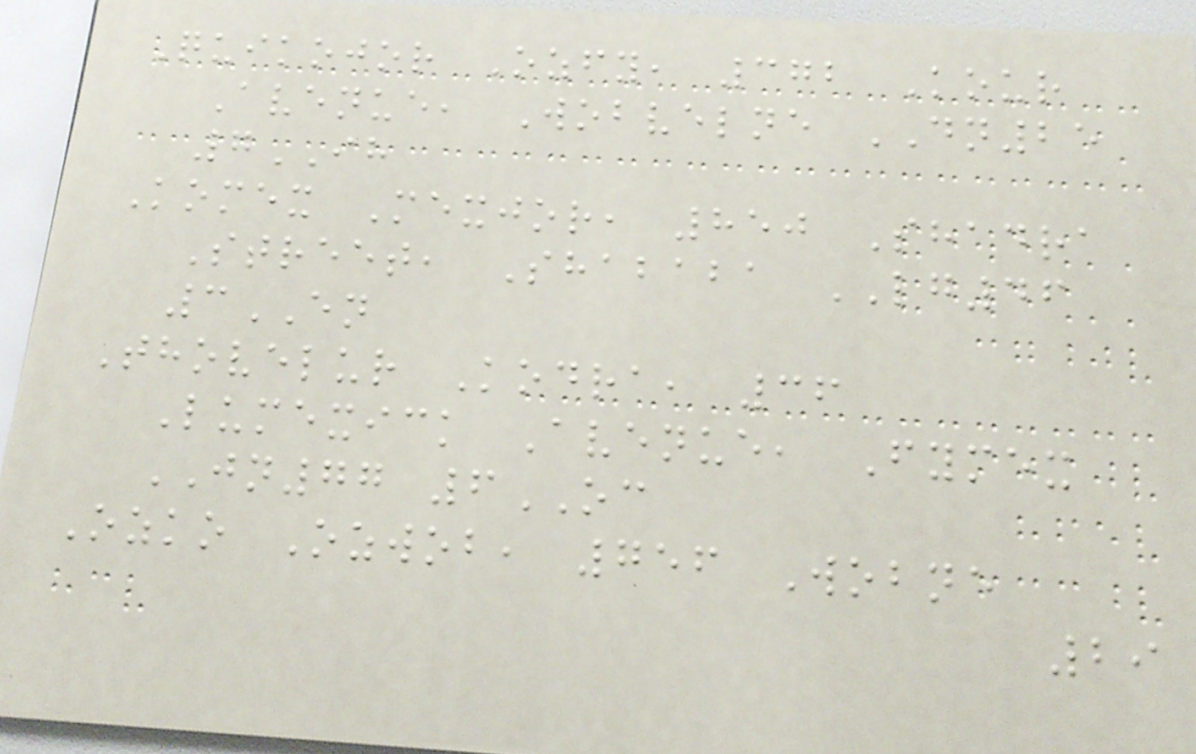Quikojor Ozfy, 372 Kour
Avenue, Wobvelne DN25
7IH
Komex Mexjor, 850 Shadra
Street, Shababa LG46
3EN
Thovelur Kodra, 36
Lumexick Avenue, Fymex
JN77 6OC
Ozko Ozwob, 756 Wobne
29
